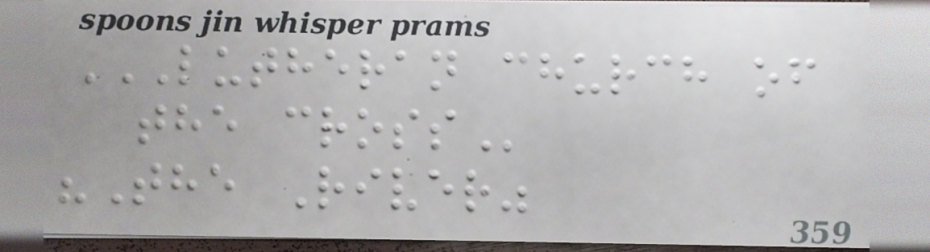LUTHERAN CHURCH OF
THE CROSS
"The River"
